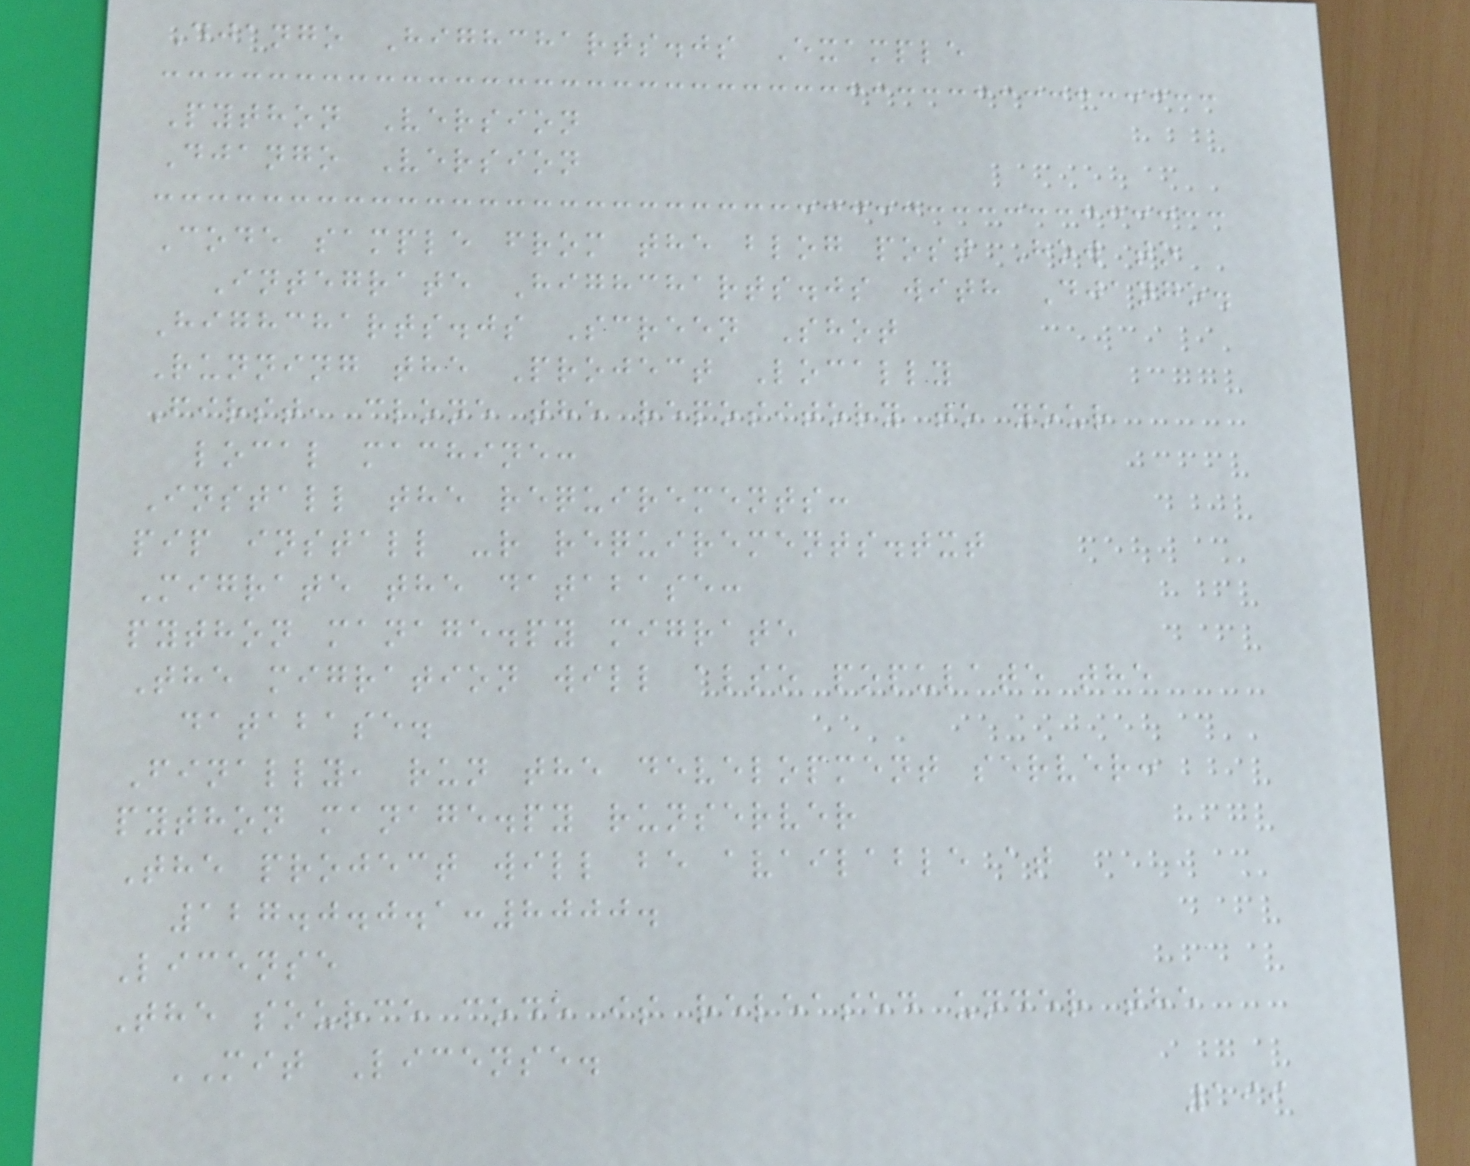Django Highcharts.js Example
Python Version
Django Version
Code sample from the blog post How to
Integrate Highcharts.js with Django.
Highcharts.js Screen Shot
Running the Project Locally
First, clone the repository to your
local machine:
Install the requirements:
pip install -r requirements.txt
Migrate the database:
python manage.py migrate
The migration will also populate the
database.
Finally, run the development server:
python manage.py runserver
The project will be available at
127.0.0.1:8000.
License
The source code is released under the
MIT License.
199
